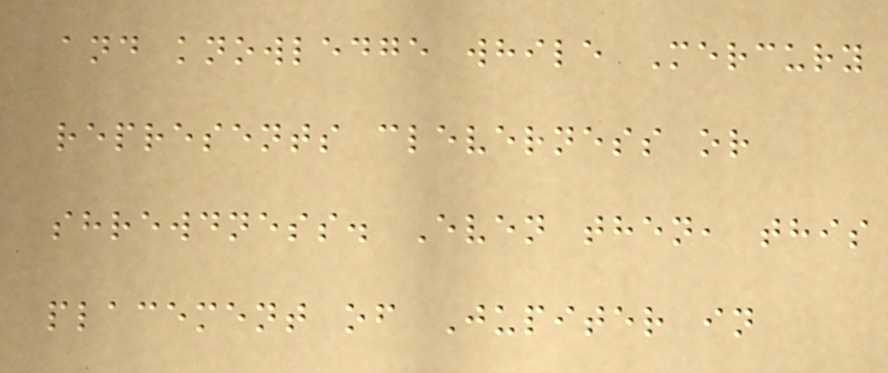and knowledge while Mercury
represents cleverness or
shrewdness. Even then, this
placement of Jupiter in
